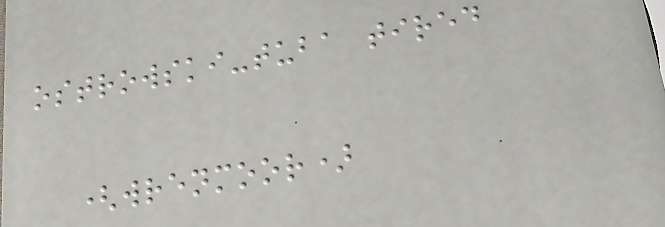ostrowski-tuba tired
(wrenmoor)
